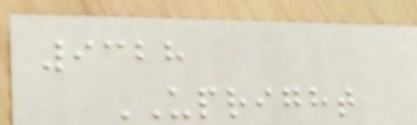9328
UPRIGHT
